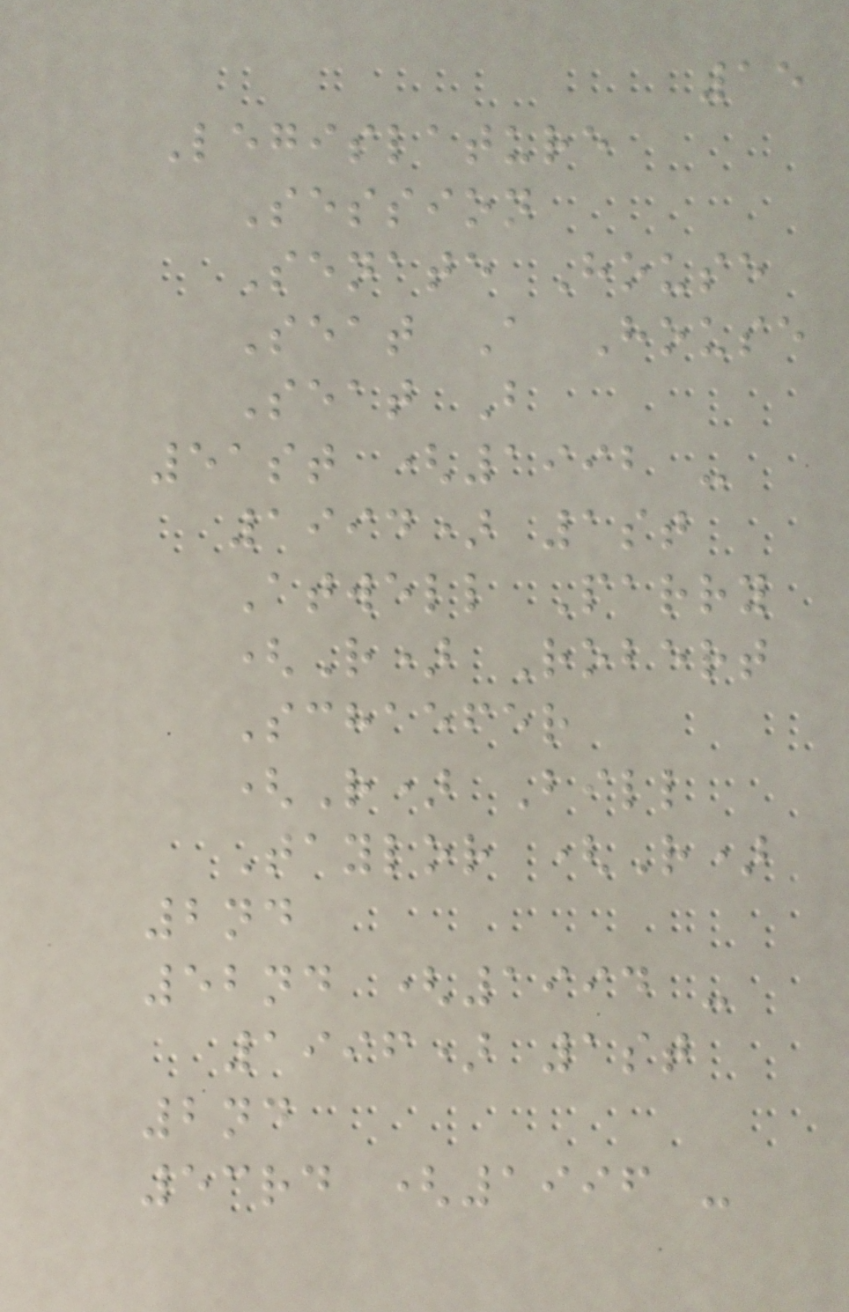15
Legislature
Session
Senate House
Seat A House
Seat B
51st (1992 -
1994) 1st
Atwell Parry
(R) Robert
Schaefer
(R) Bill
Taylor (R)
2nd
52nd (1994 -
1996) 1st
2nd
53rd (1996 -
